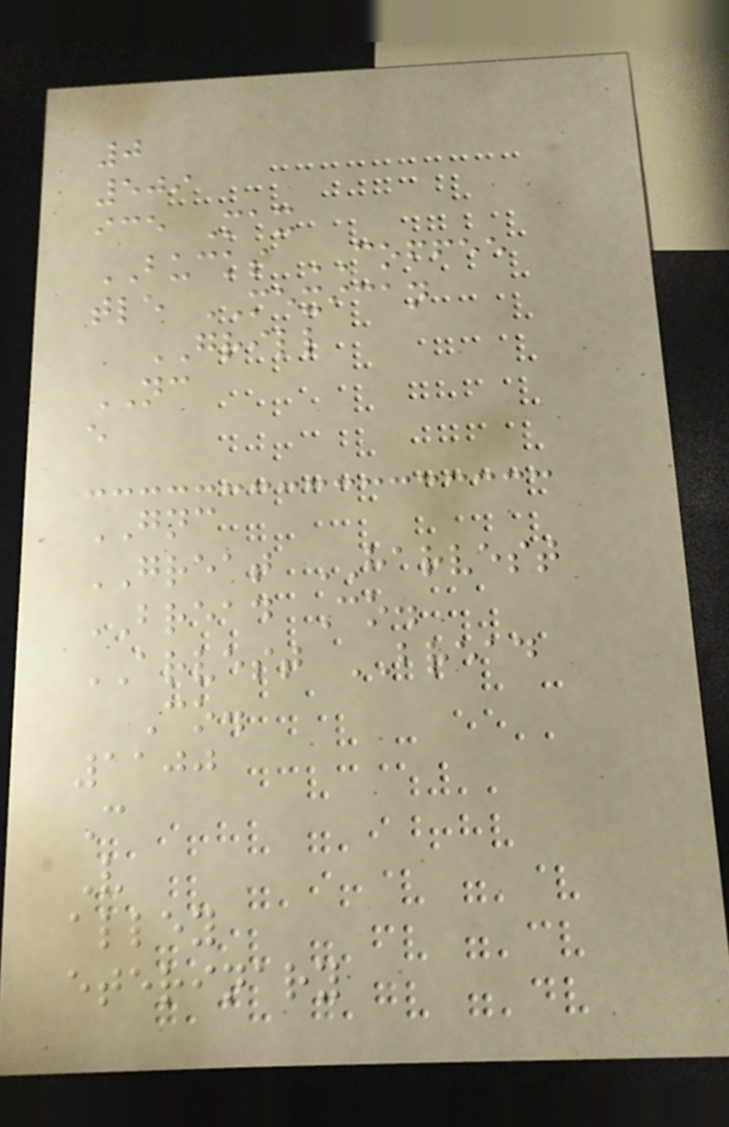0
509
ice Max
BUCKS COFFEE
tle MEXICAN
GRILL
NC
e
GNC
GREAT HARVEST
BREAD Co.
ARVEST BREAD
Co.
1100
C
V
alley
eterinary
